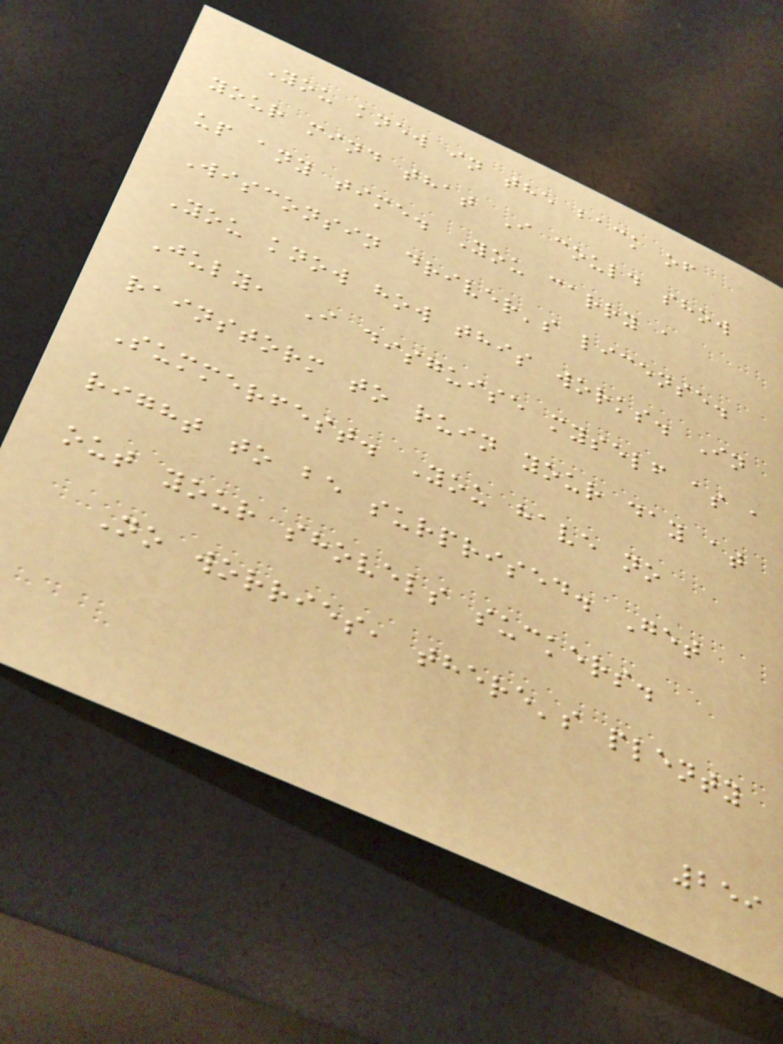You knew in the back of
your mind that I could show
up any time. You carry a
Wisconsin driver's license.
You know how this works. In
July, I disguise myself as a
rainstorm to ruin your day at
Summerfest. You have no
right to be surprised. Get
out your shovels suckers.
No worries, there's plenty
259
